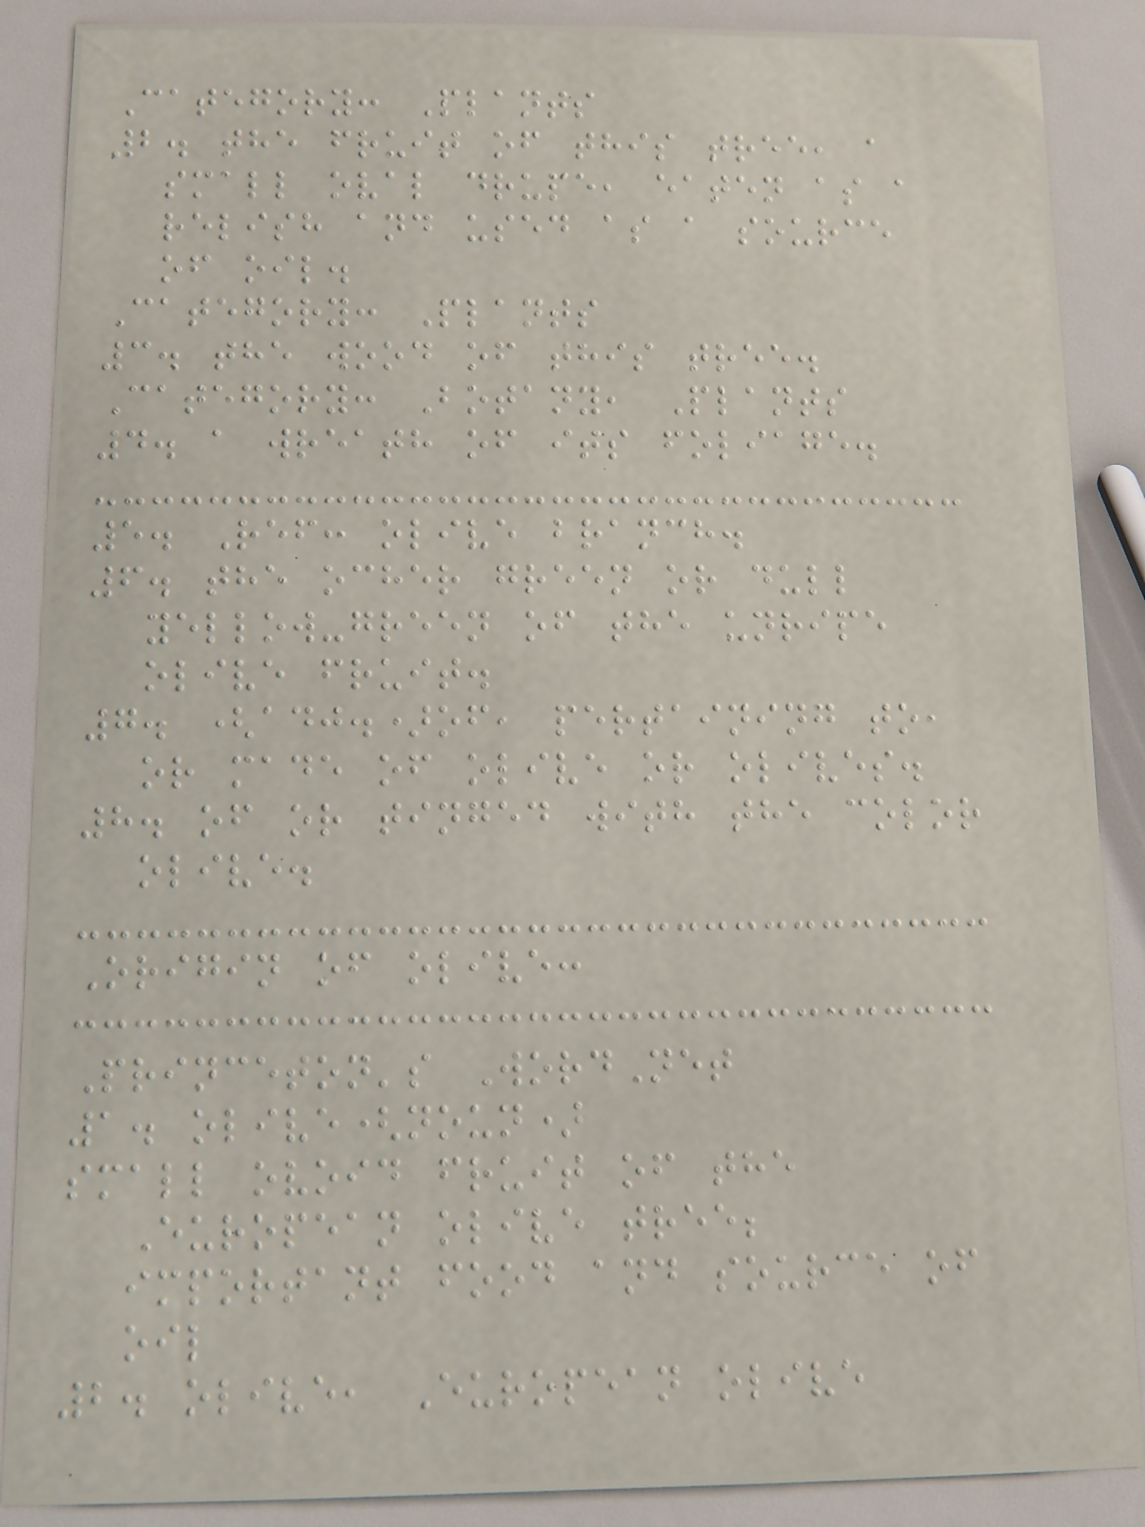Category: Plants
2. the fruit of this tree, a
small oval drupe, eaten as a
relish and used as a source
of oil.
Category: Plants
3. the wood of this tree.
Category: Botany, Plants
4. a wreath of its foliage.
5. Ref: olive branch.
6. the ocher green or dull
yellow-green of the unripe
olive fruit.
7. (adj.)of, pertaining to,
or made of olive or olives.
8. of or tinged with the color
olive.
Origin of olive:
Princeton's WordNet
1. olive(noun)
small ovoid fruit of the
European olive tree;
important food and source of
oil
2. olive, European olive
